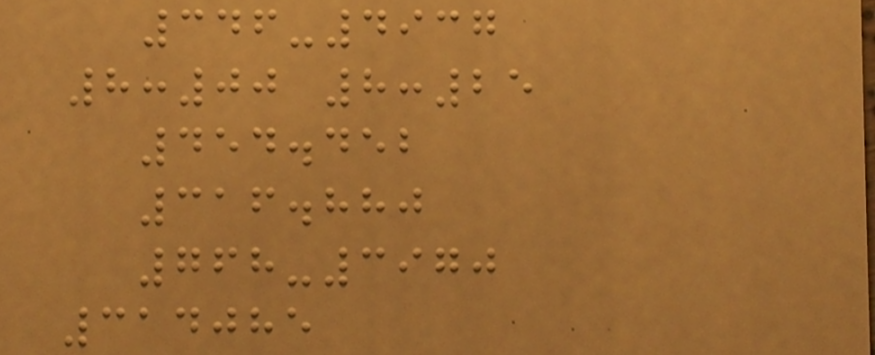346-4937
8:00 8:25
454.452
316.880
768-3970
314085
